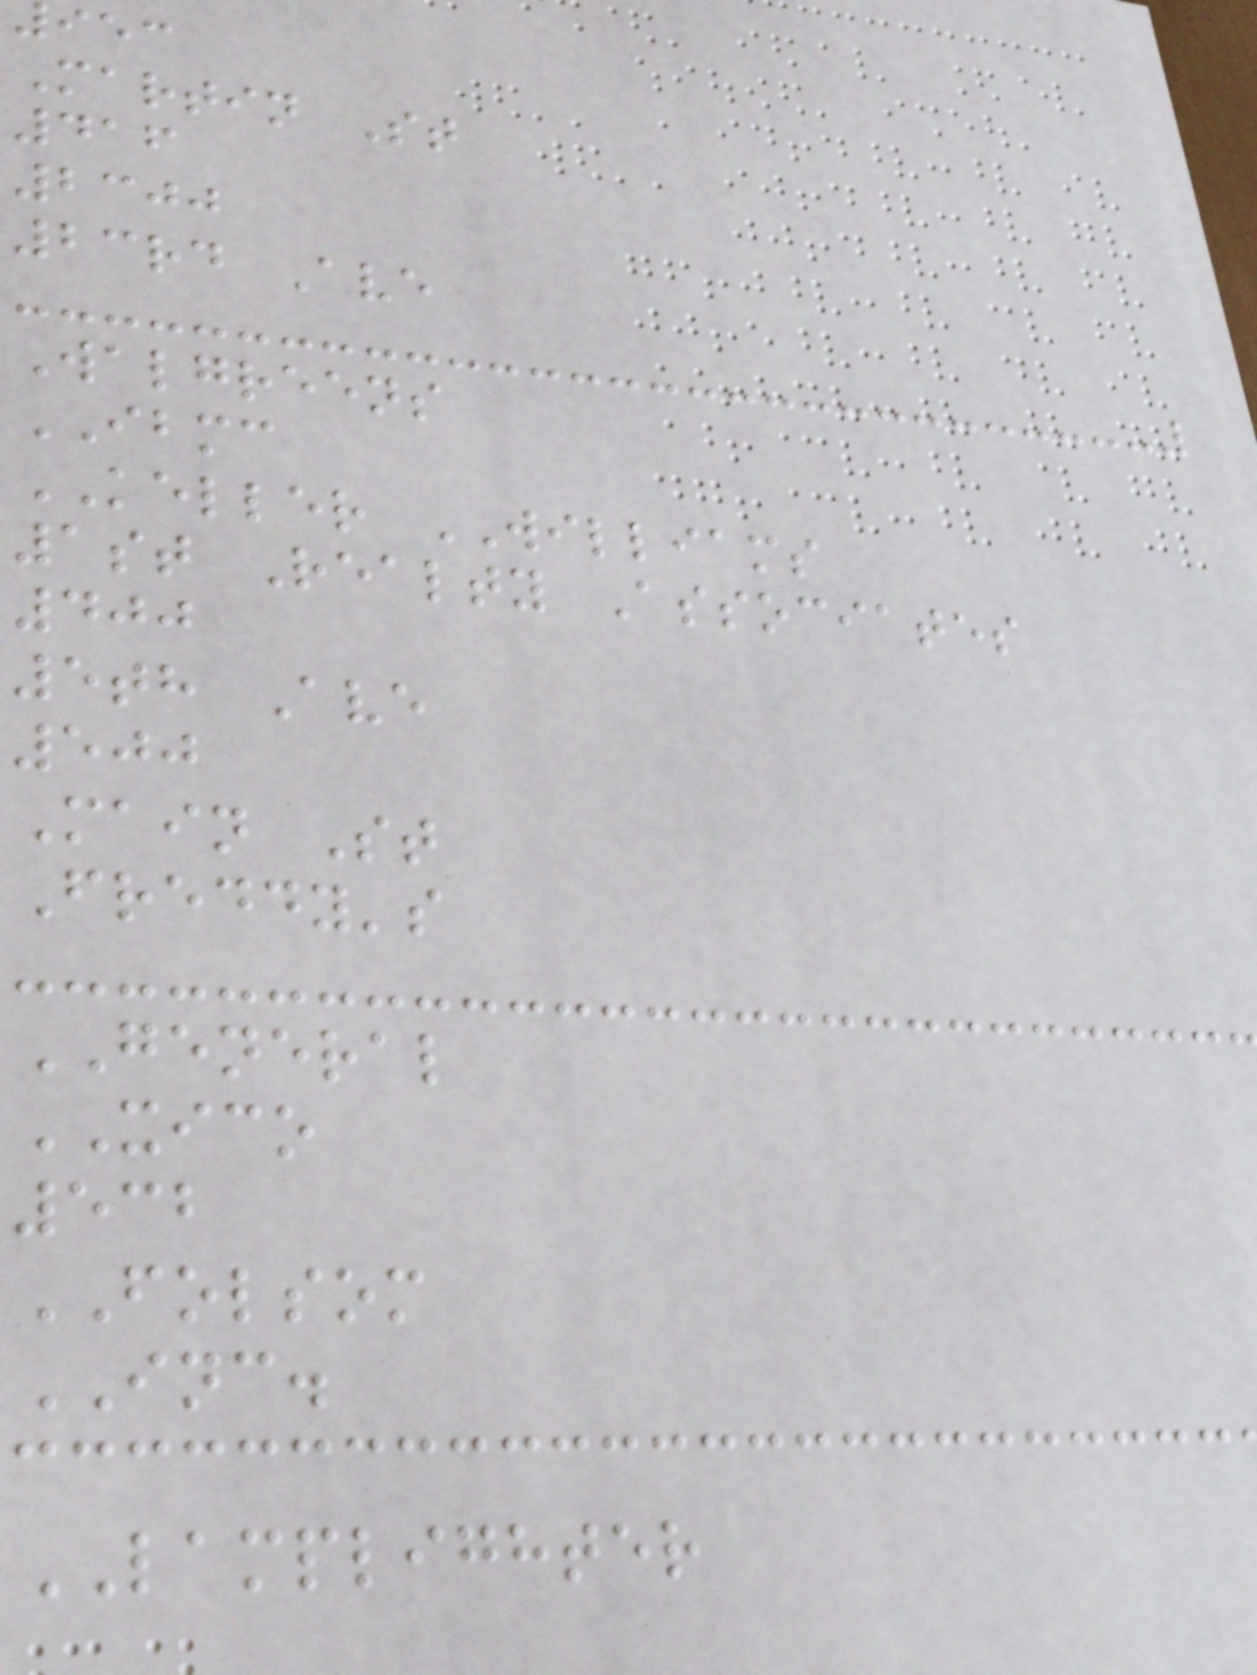Martin St
416
2300
23rd Ave
Walgreens
IBMC
KELLER WILLIAMS
1st Realty Associates
400
5th Ave
500
Main St
Freddy's
GENERAL
XICO
532
FOLSOM
INC.
LAMPLIGHTER
